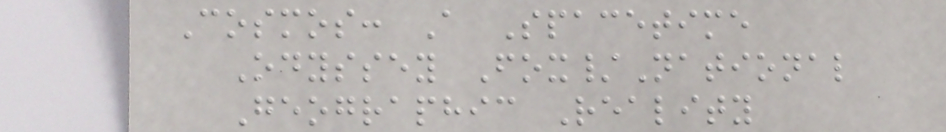Cosmos: A Spacetime
Odyssey Fox/National
Geographic Reality
